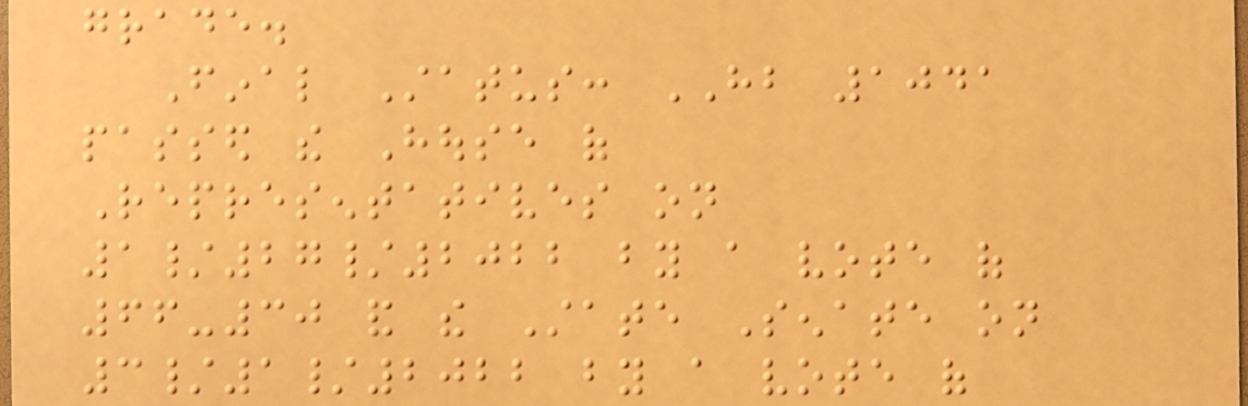grade.
Final Status: HB 1041
passed the House of
Representatives on
1/27/2022 by a vote of
66-30 and the State Senate on
3/1/2022 by a vote of
